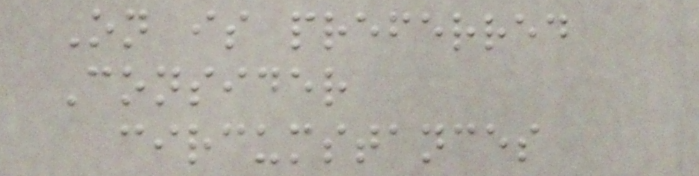On is preferred
Consider
circumstances
